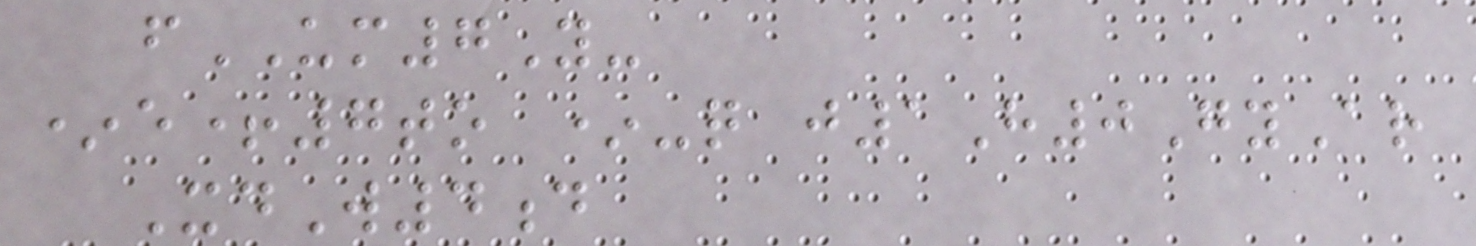fUM7Y-
*e+7to *-q j1H0GyAr
XdW4d
